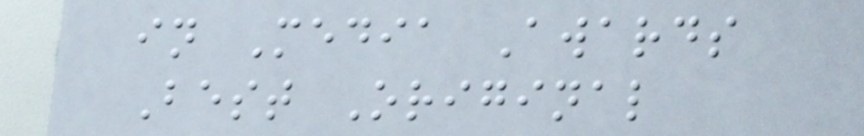in Media Awards
Best Original
